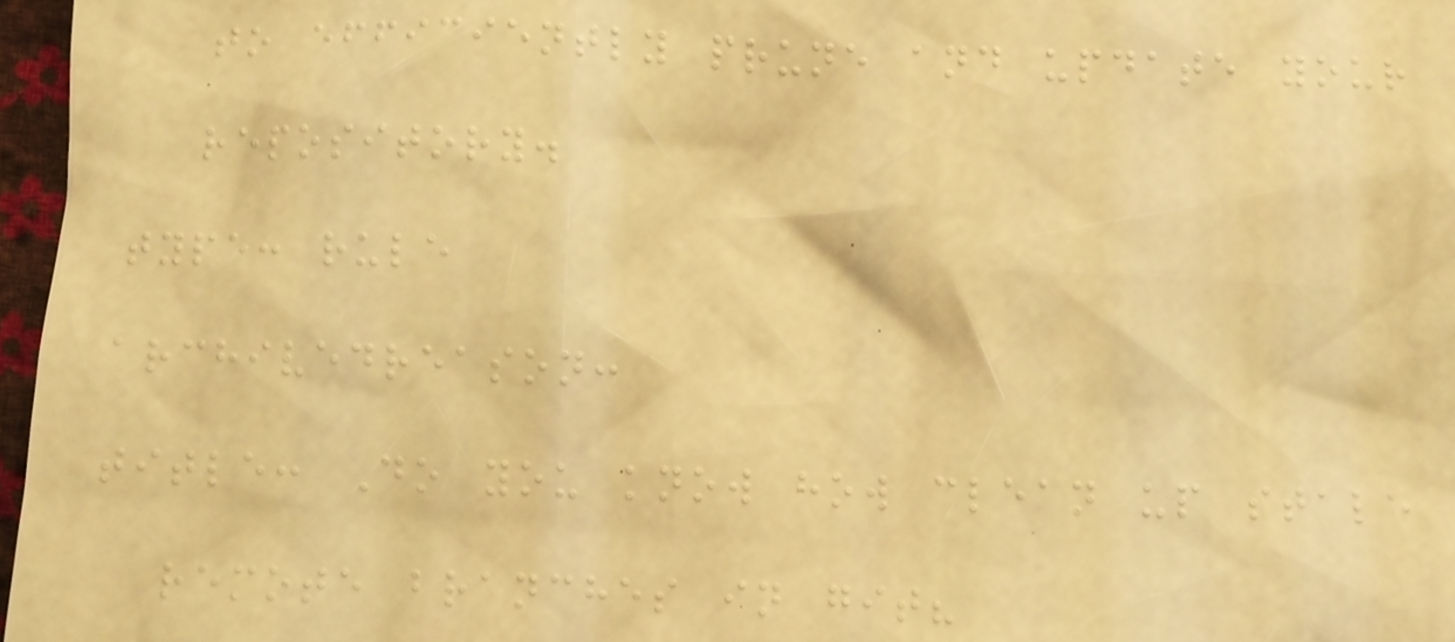to efficiently prune and update your
repository.
type: rule
archivedreason:
title: Do you know how clean up stale
remote branches in git?
